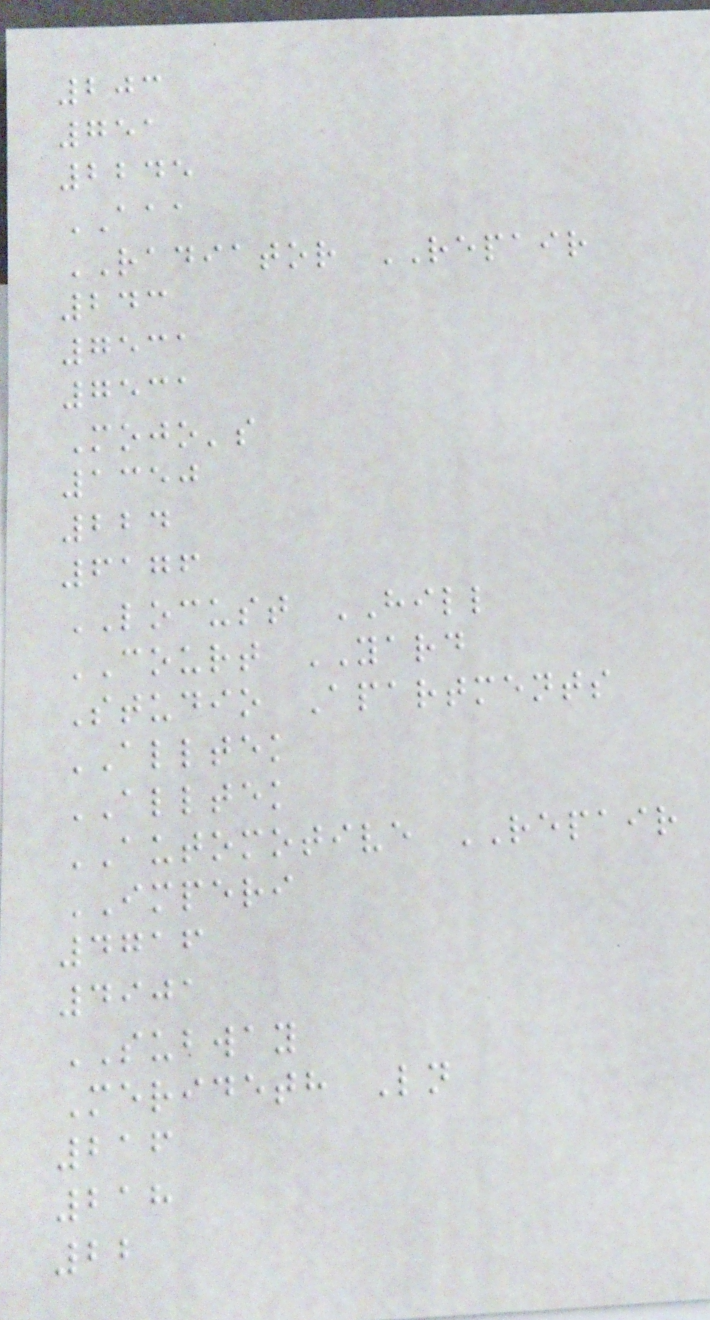203
751
2245
AAA
RADIATOR REPAIR
243
7531
7531
Mojo's
1350
224
6176
LOCUST HILL
COURT YARD
Studio Apartments
ALLTEK
ALLTEK
AUTOMOTIVE REPAIR
IMPERI
4716
4901
SUBWAY
Merideth Ln
216
218
22
